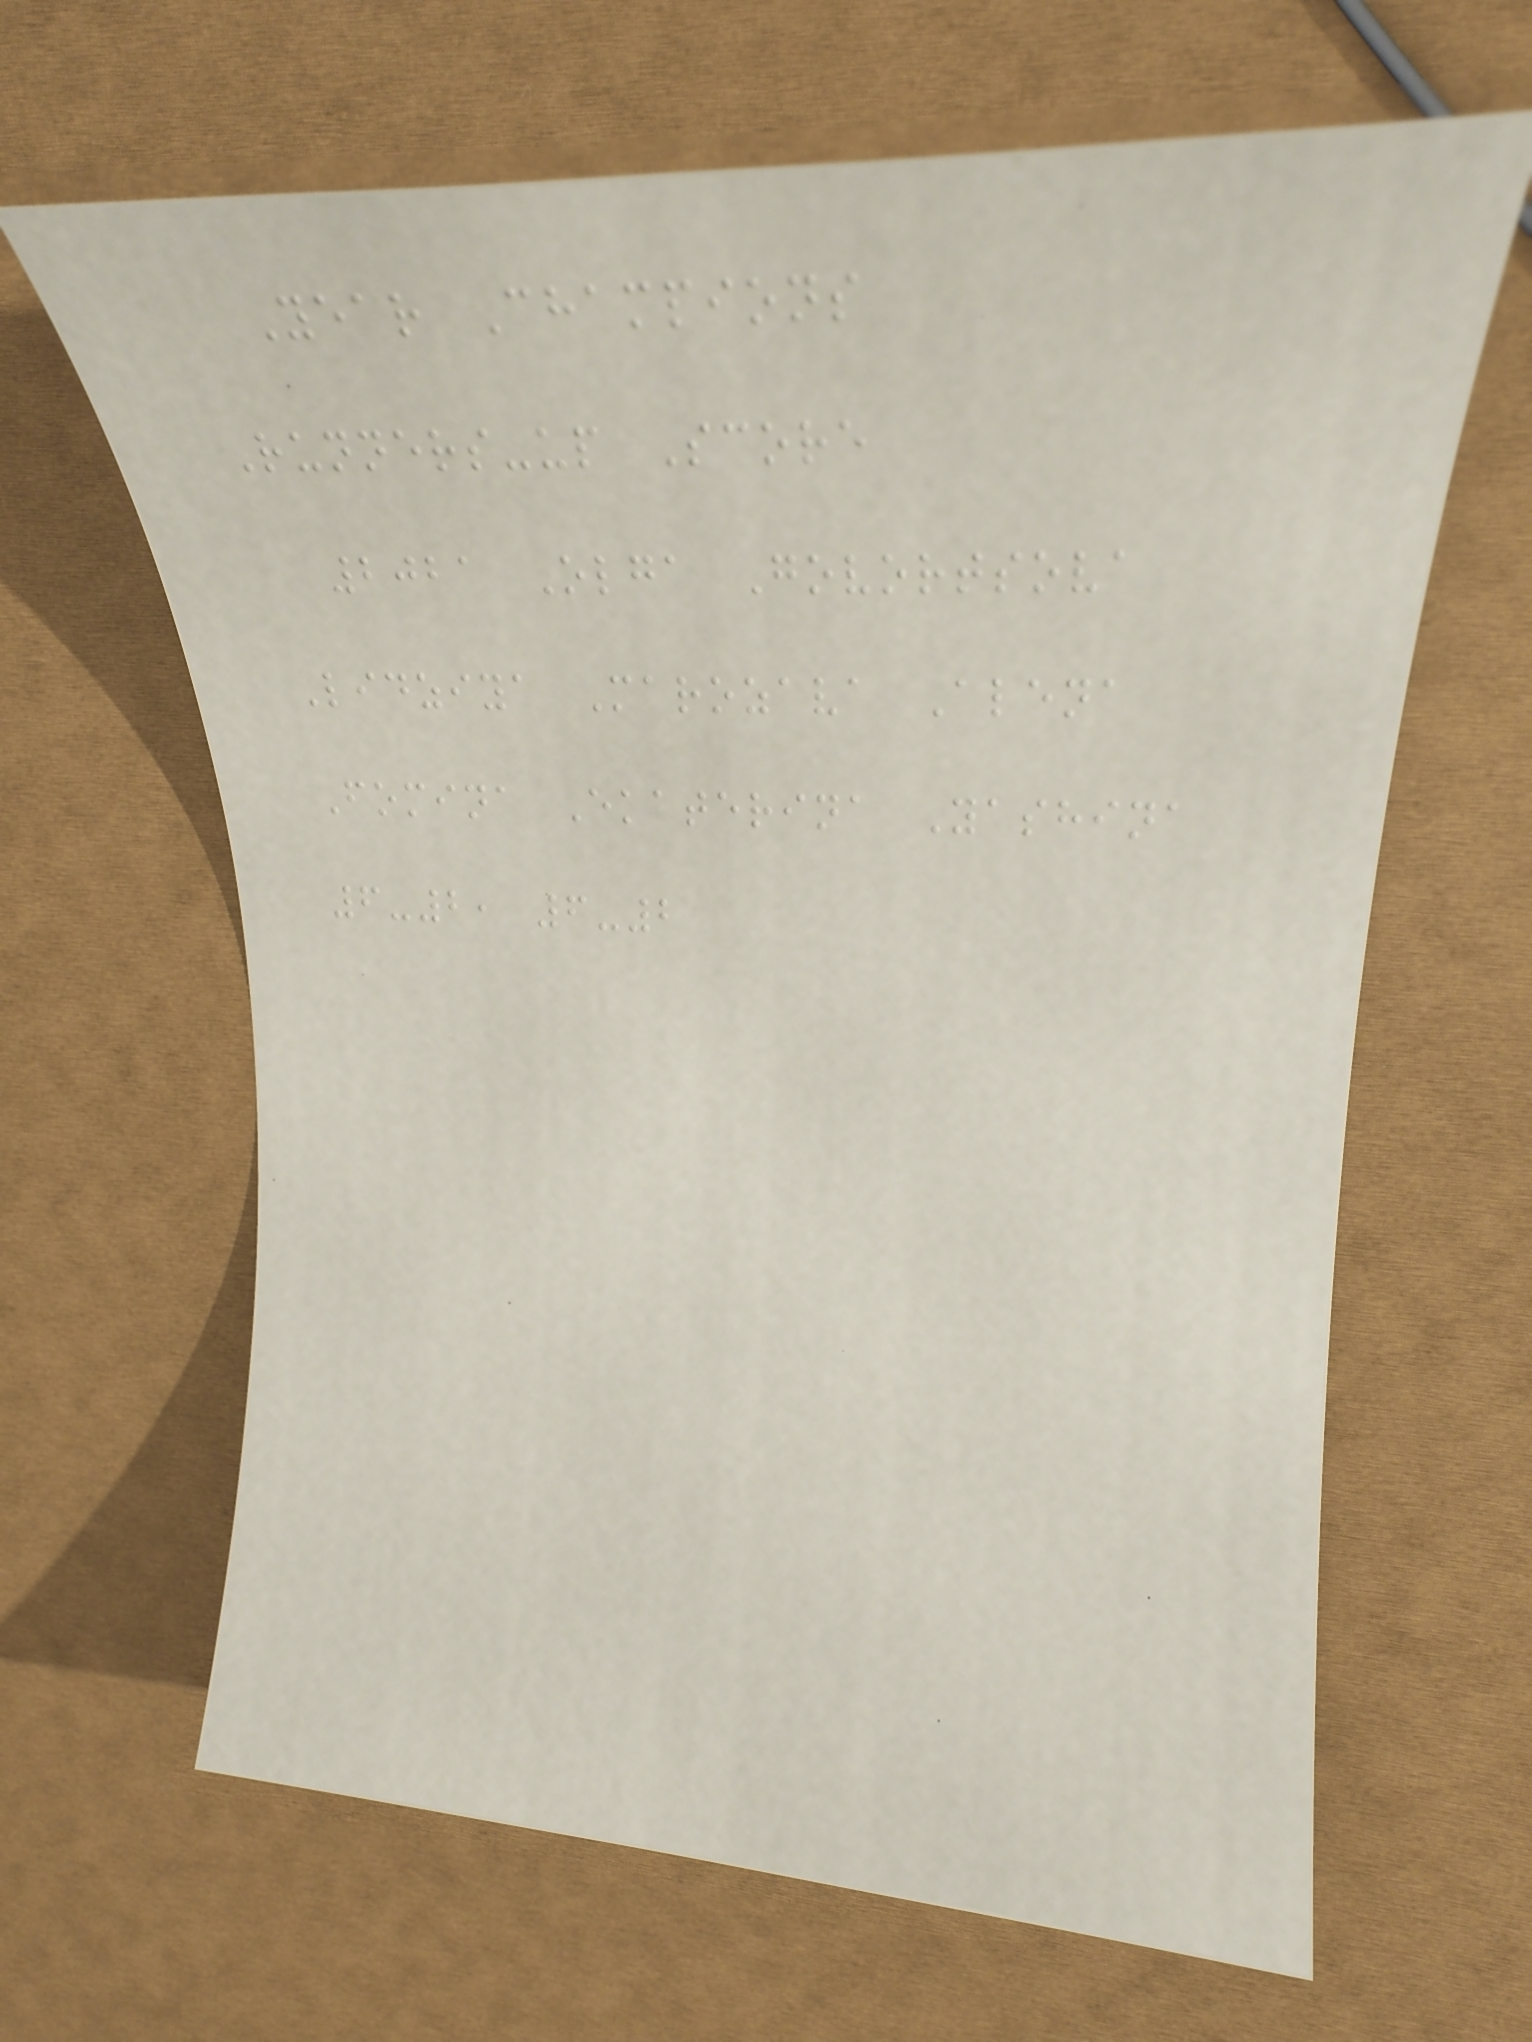Year Champions
Runners-up Score
2021 Olga Govortsova
Lidziya Marozava Alena
Fomina Ekaterina Yashina
6-2, 6-2
